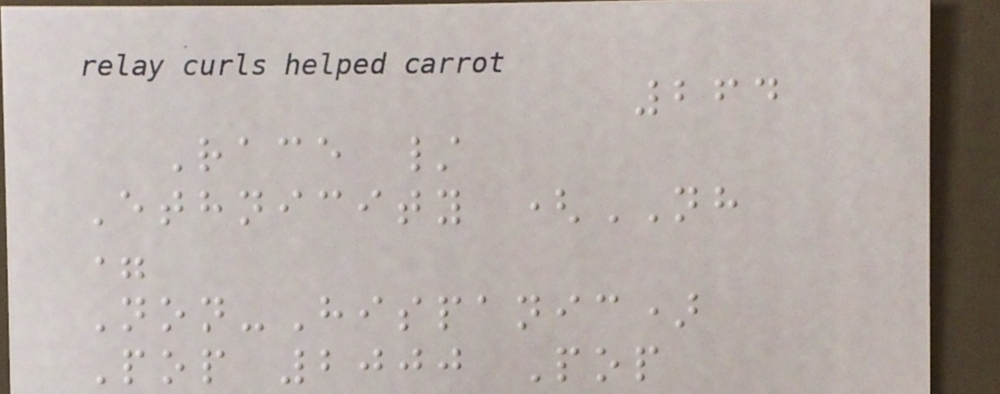264
Race /
Ethnicity (NH
=
Non-Hispanic)
Pop 2000 Pop
